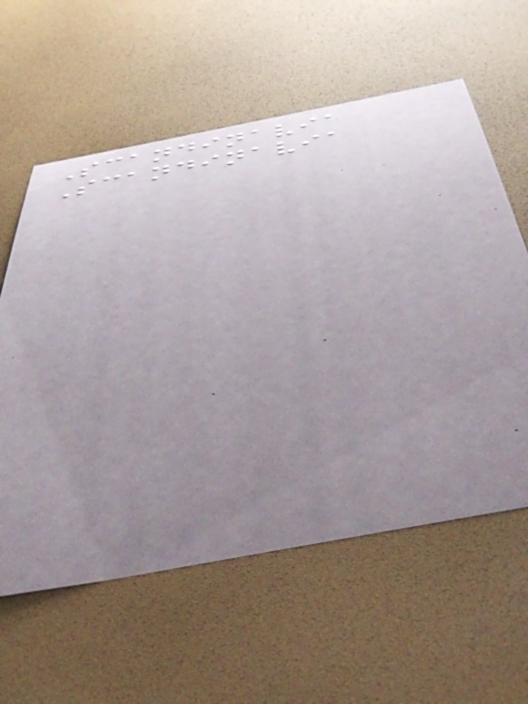Scandinavia
Scandinavia
